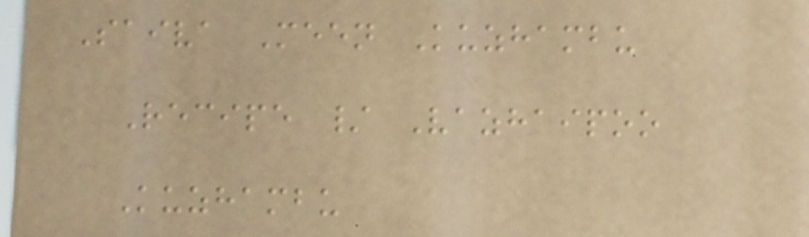Saiva Meen Kuzhambu
Recipe / Vazhaipoo
Kuzhambu
